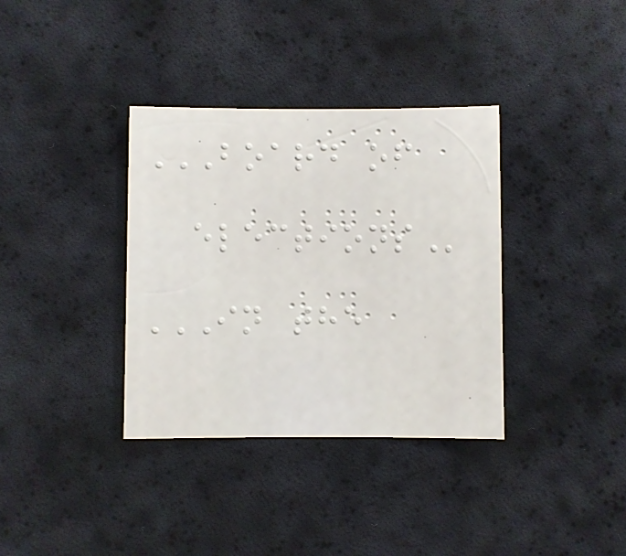BOARD OF
ELECTIONS
IN THE
